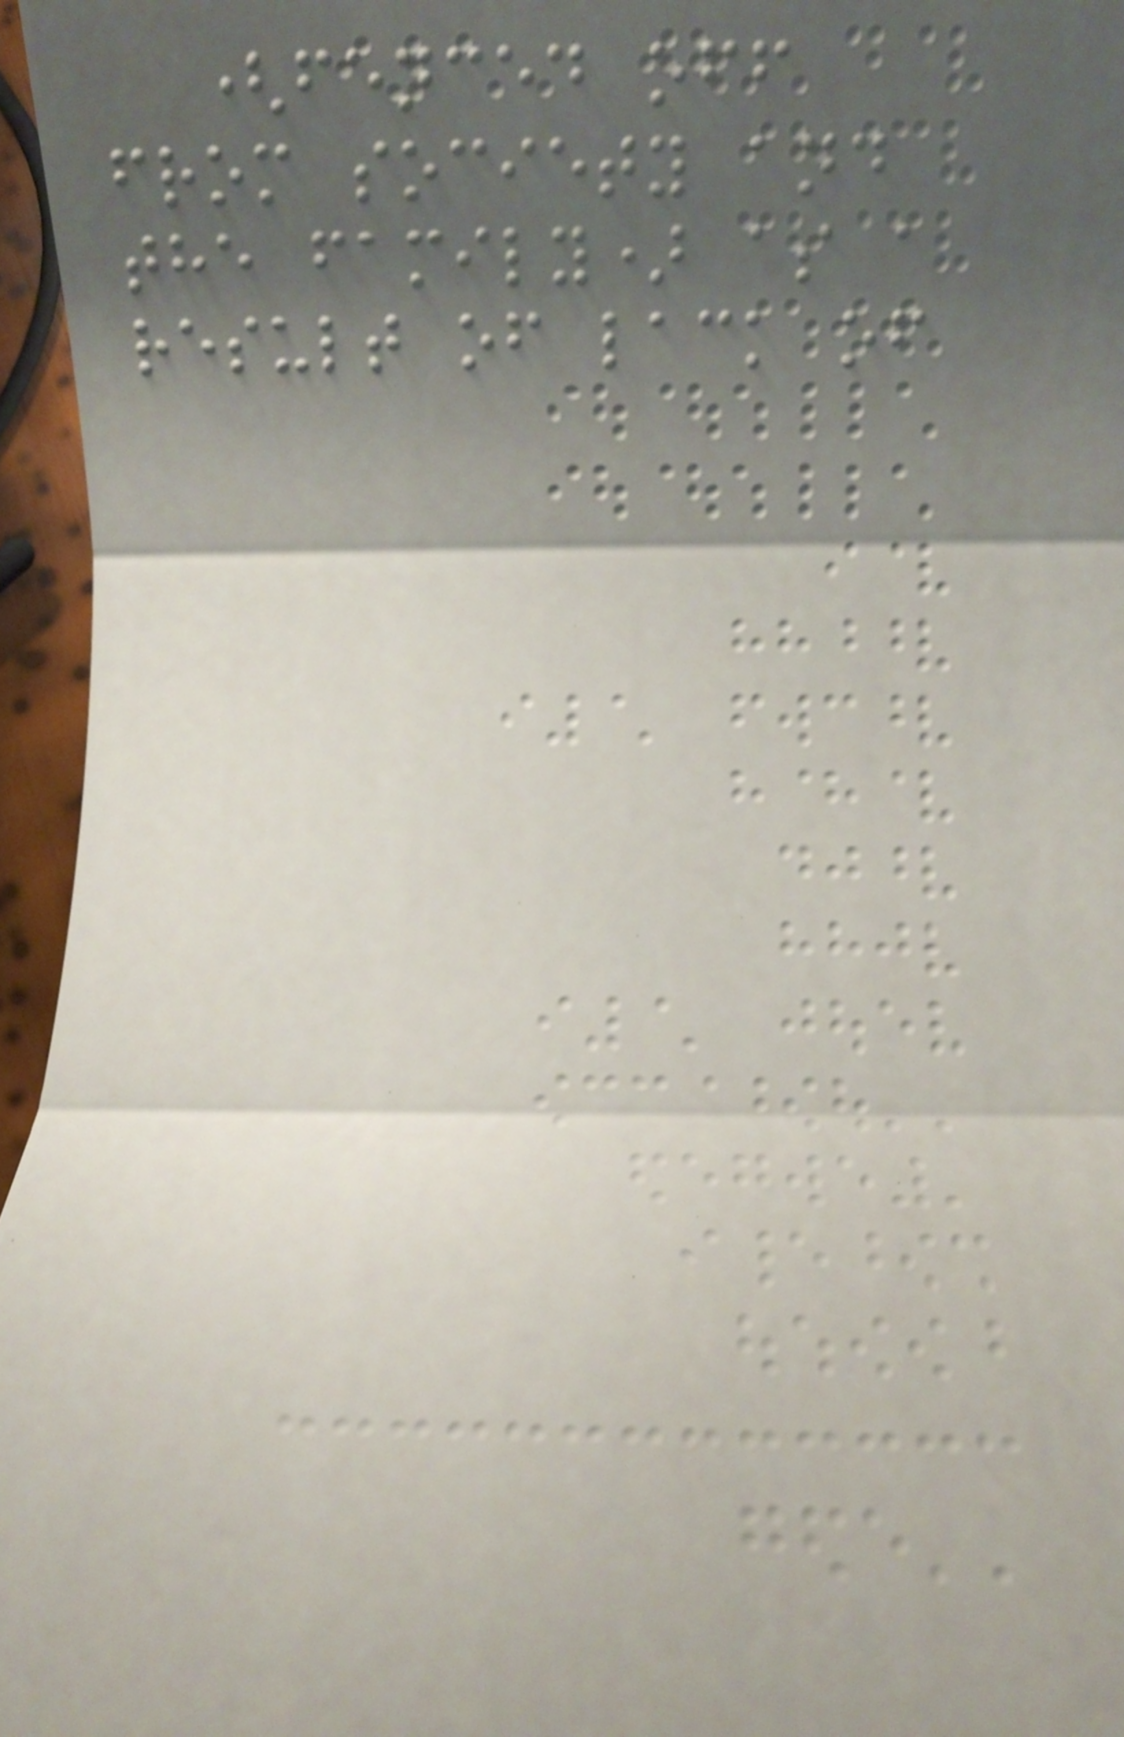(fenced off
from society and
the family) as a
result of lack of
